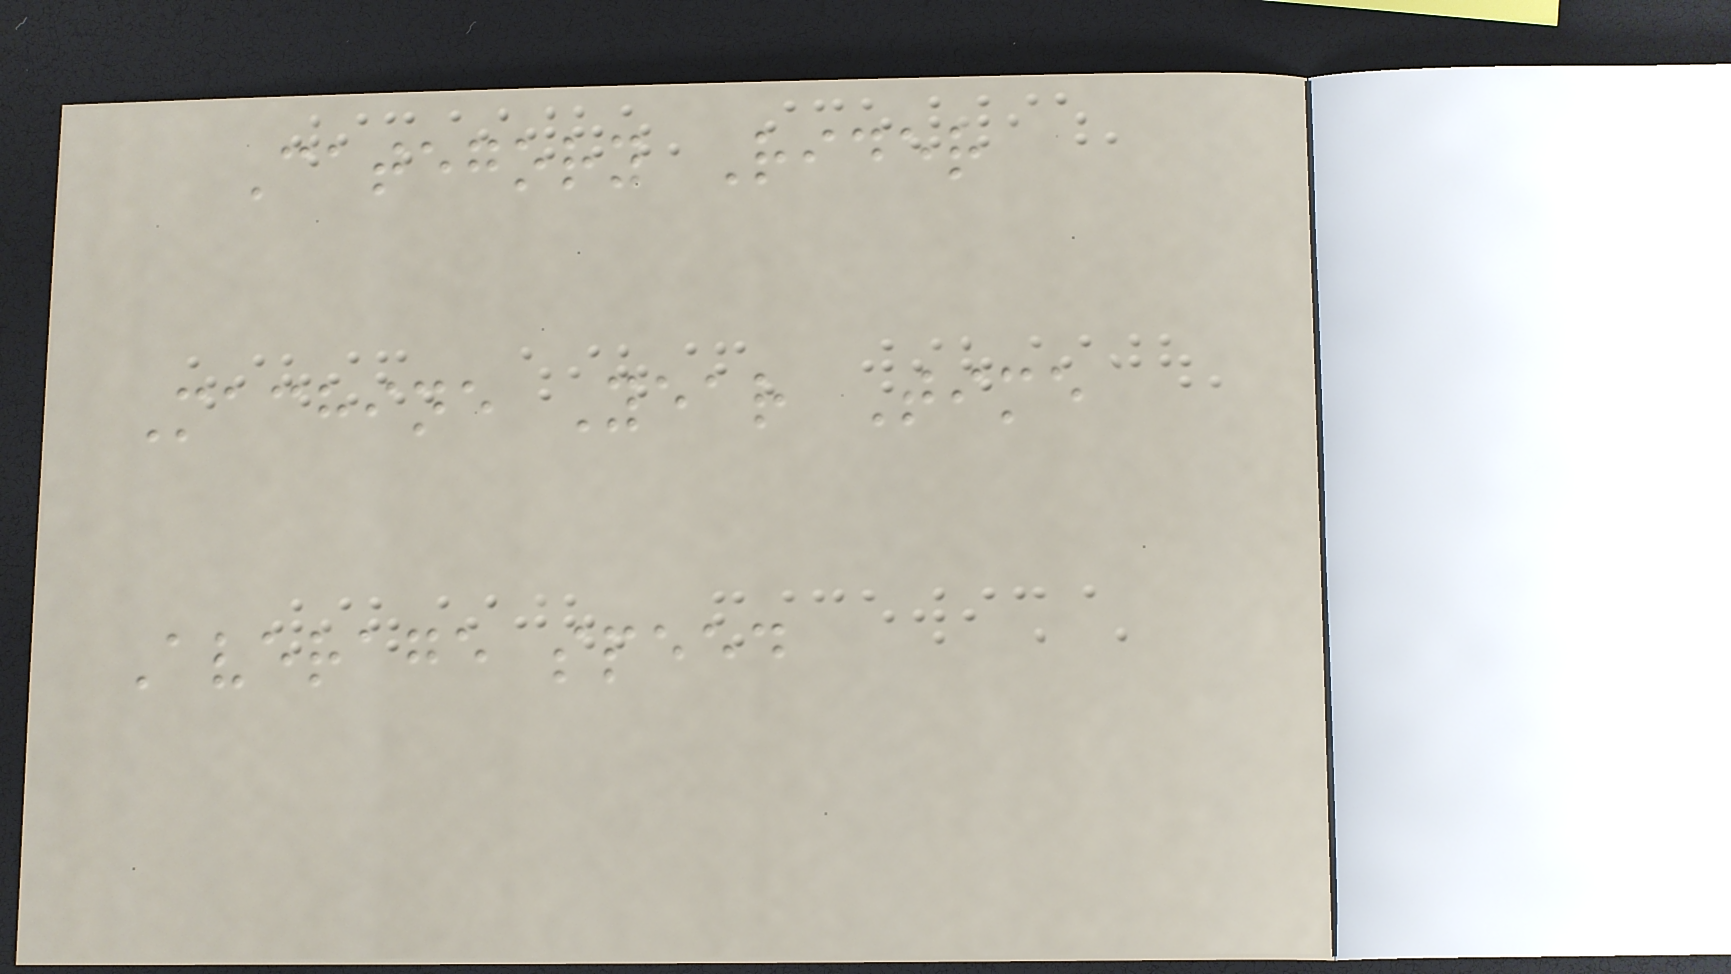Category Rider
Machine Year Time
Average speed
